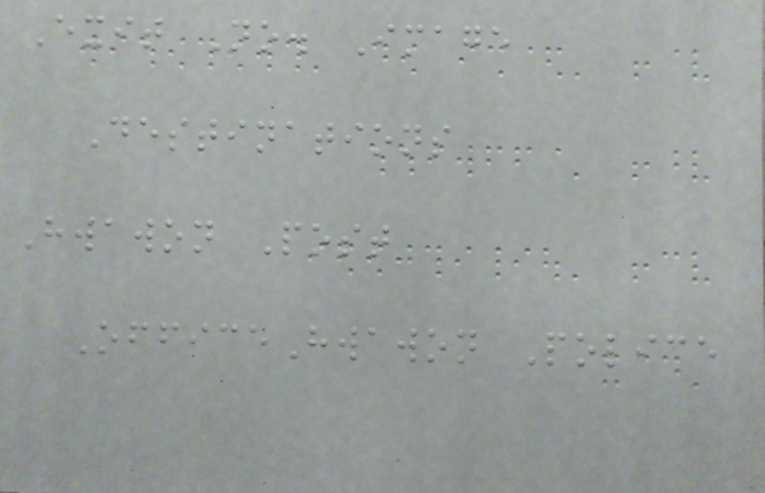Exit No. Image
Destinations
Hwawon Post
OfficeHwawon Police
